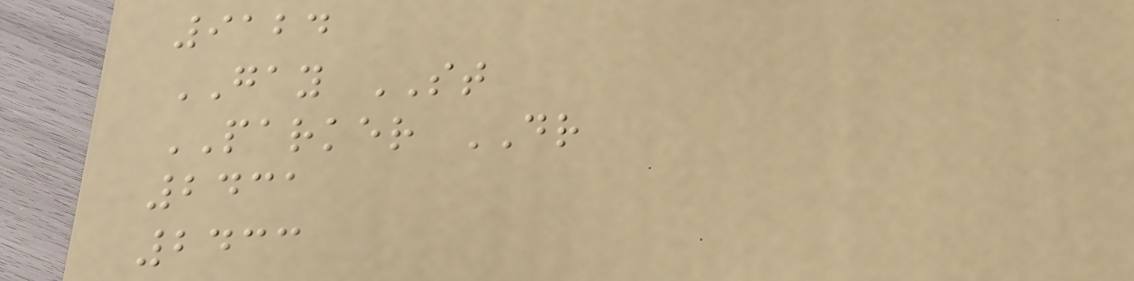9124
GAY ST
PARKER DR
2431
2433
